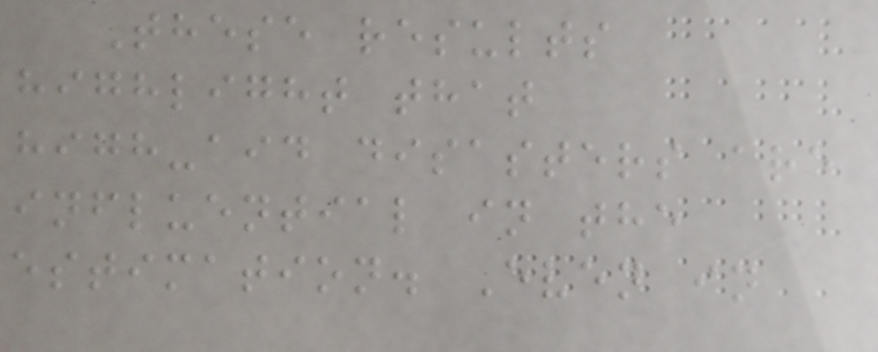These results
highlight that
high-aid disasters are
influential in the
estimation. Even in
